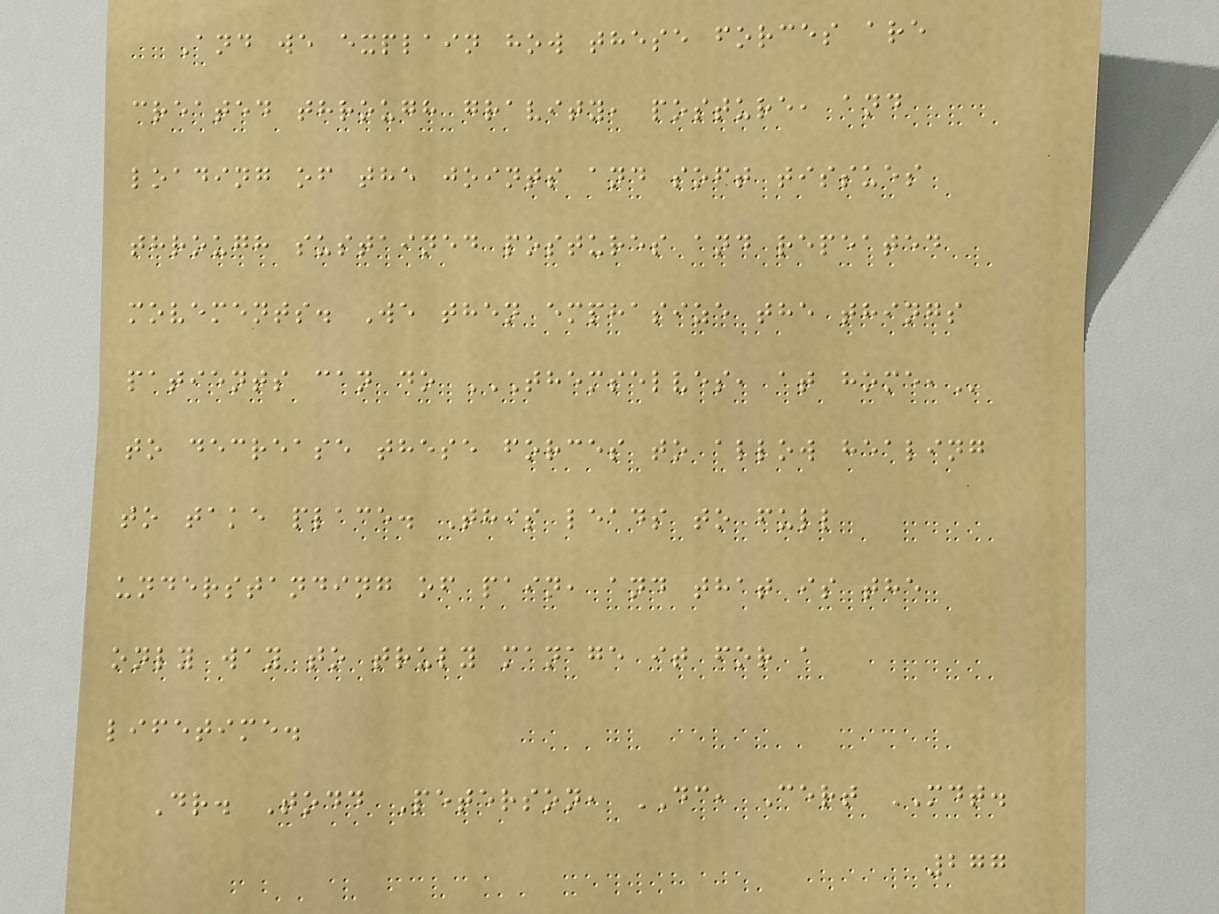And we explain how these forces are
created through gravity, posture, and
loading of the joints and soft tissues
through sustained postures and repeated
movements. We then emphasize the things
patients can do THEMSELVES, AT HOME,
to decrease these forces to allow healing
to take place. This leads to full
understanding of pain, and that is the
only way to truly manage it for a
lifetime.
Dr. Todd Peterson, DC, Cert MDT.
277
